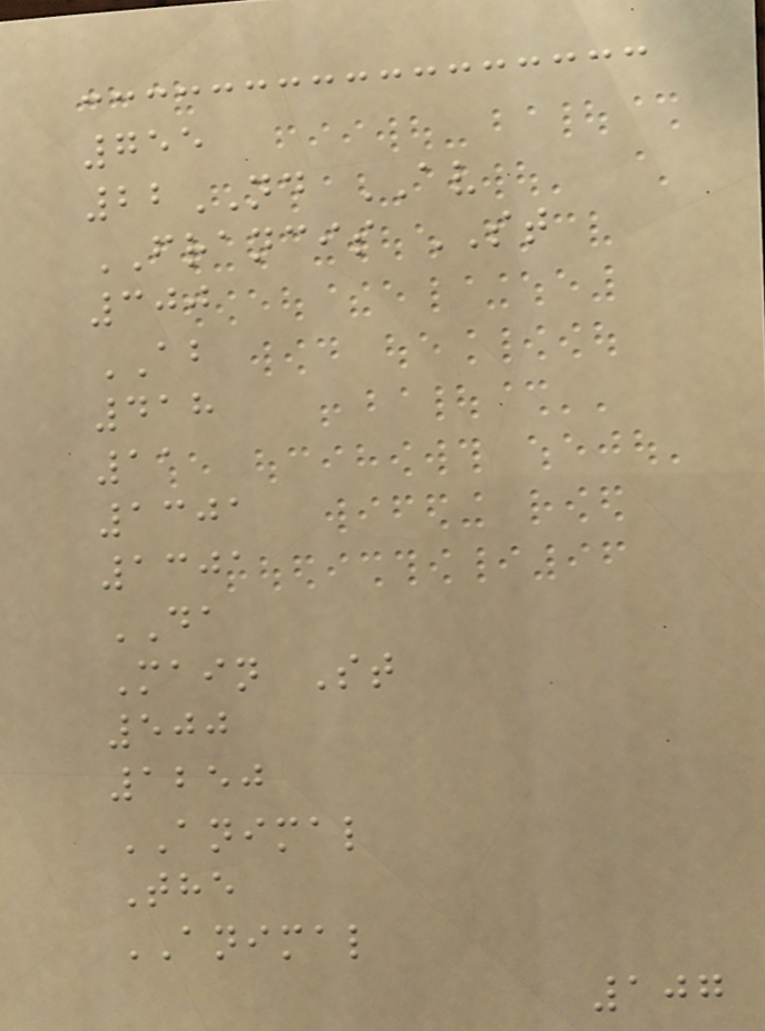755
22ND AV
FRANCIS ST
300
AB
418
11
1301
1301
DA
Main St
500
1250
ANIMAL
The
ANIMAL
107
